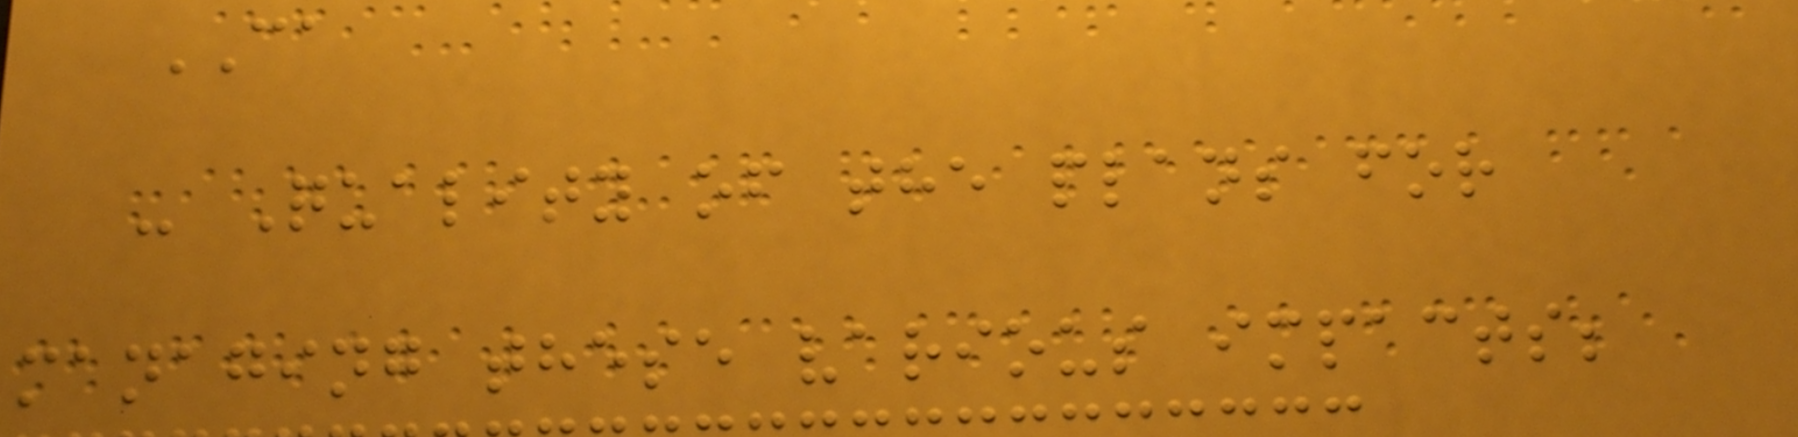CA
- Quality of the plans for
managing these various impacts;
